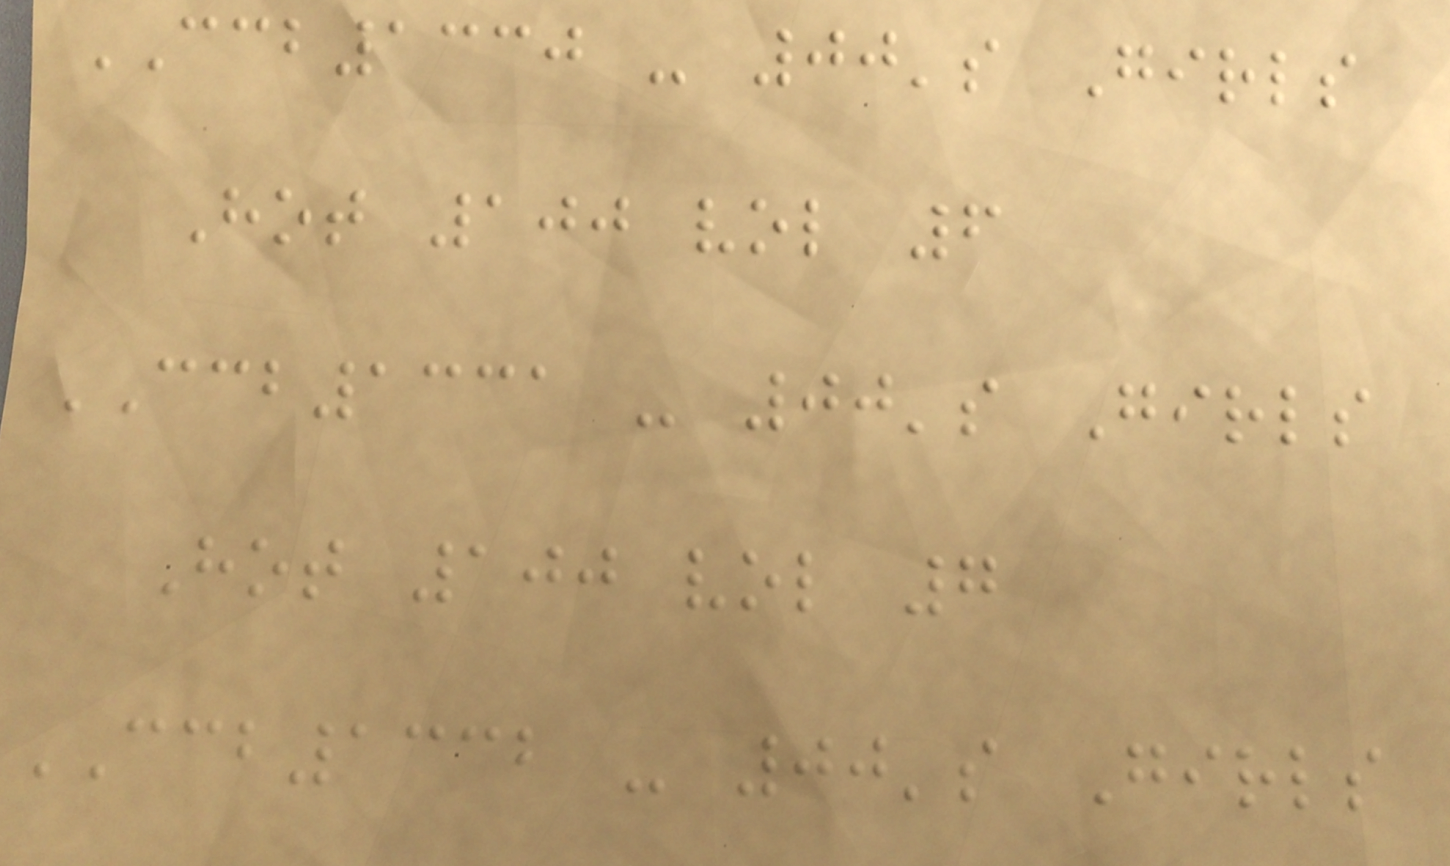CCB1330 - 00's Girls
Hot 100 vol 6
CCB1331 - 00's Girls
Hot 100 vol 7
CCB1332 - 00's Girls
